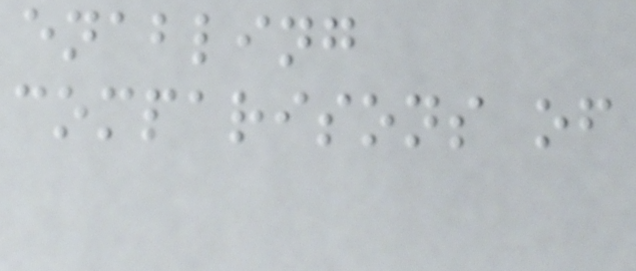enabling
comparisons of
